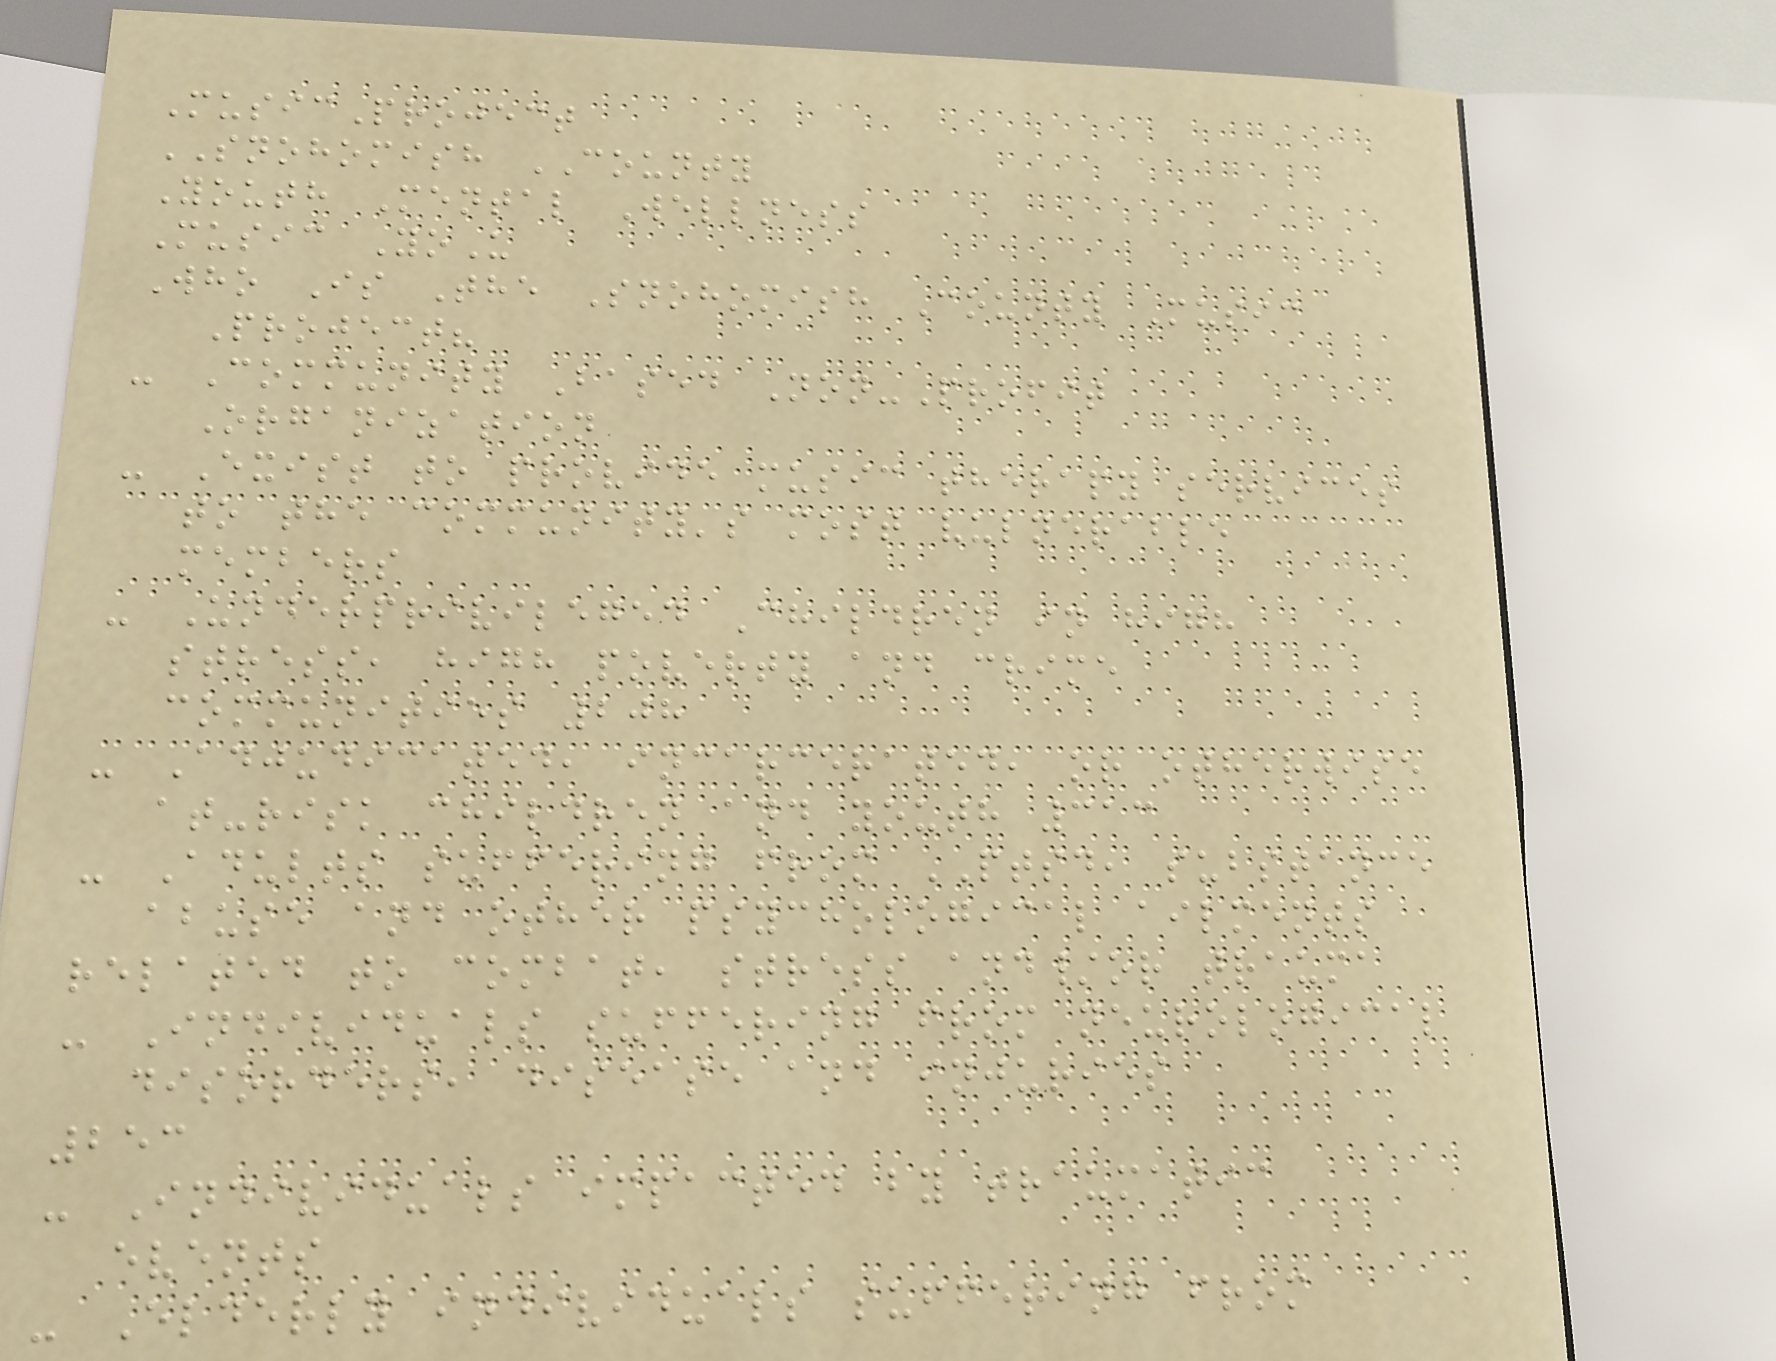MusicProject
SNOHOMISH COUNTY
Youth Mental Wellness
Music YoU
Who Is The Snohomish County Music
Project?
- Community Based Non-Profit
Organization
- Exist to provide music therapy services
to the community's most vulnerable
members
- Underprivileged Children in high
stress, high poverty and crime
communities 208
- Adjudicated, incarcerated, or otherwise
at-risk children and youth 313
- Adults suffering from PTSD, substance
abuse and other psychological ailments
related to combat, stress and/or trauma
- Individuals suffering from neurological
disorders, disease and injuries
253
- Individuals impacted by traumatic
events
- Elderly individuals suffering from
